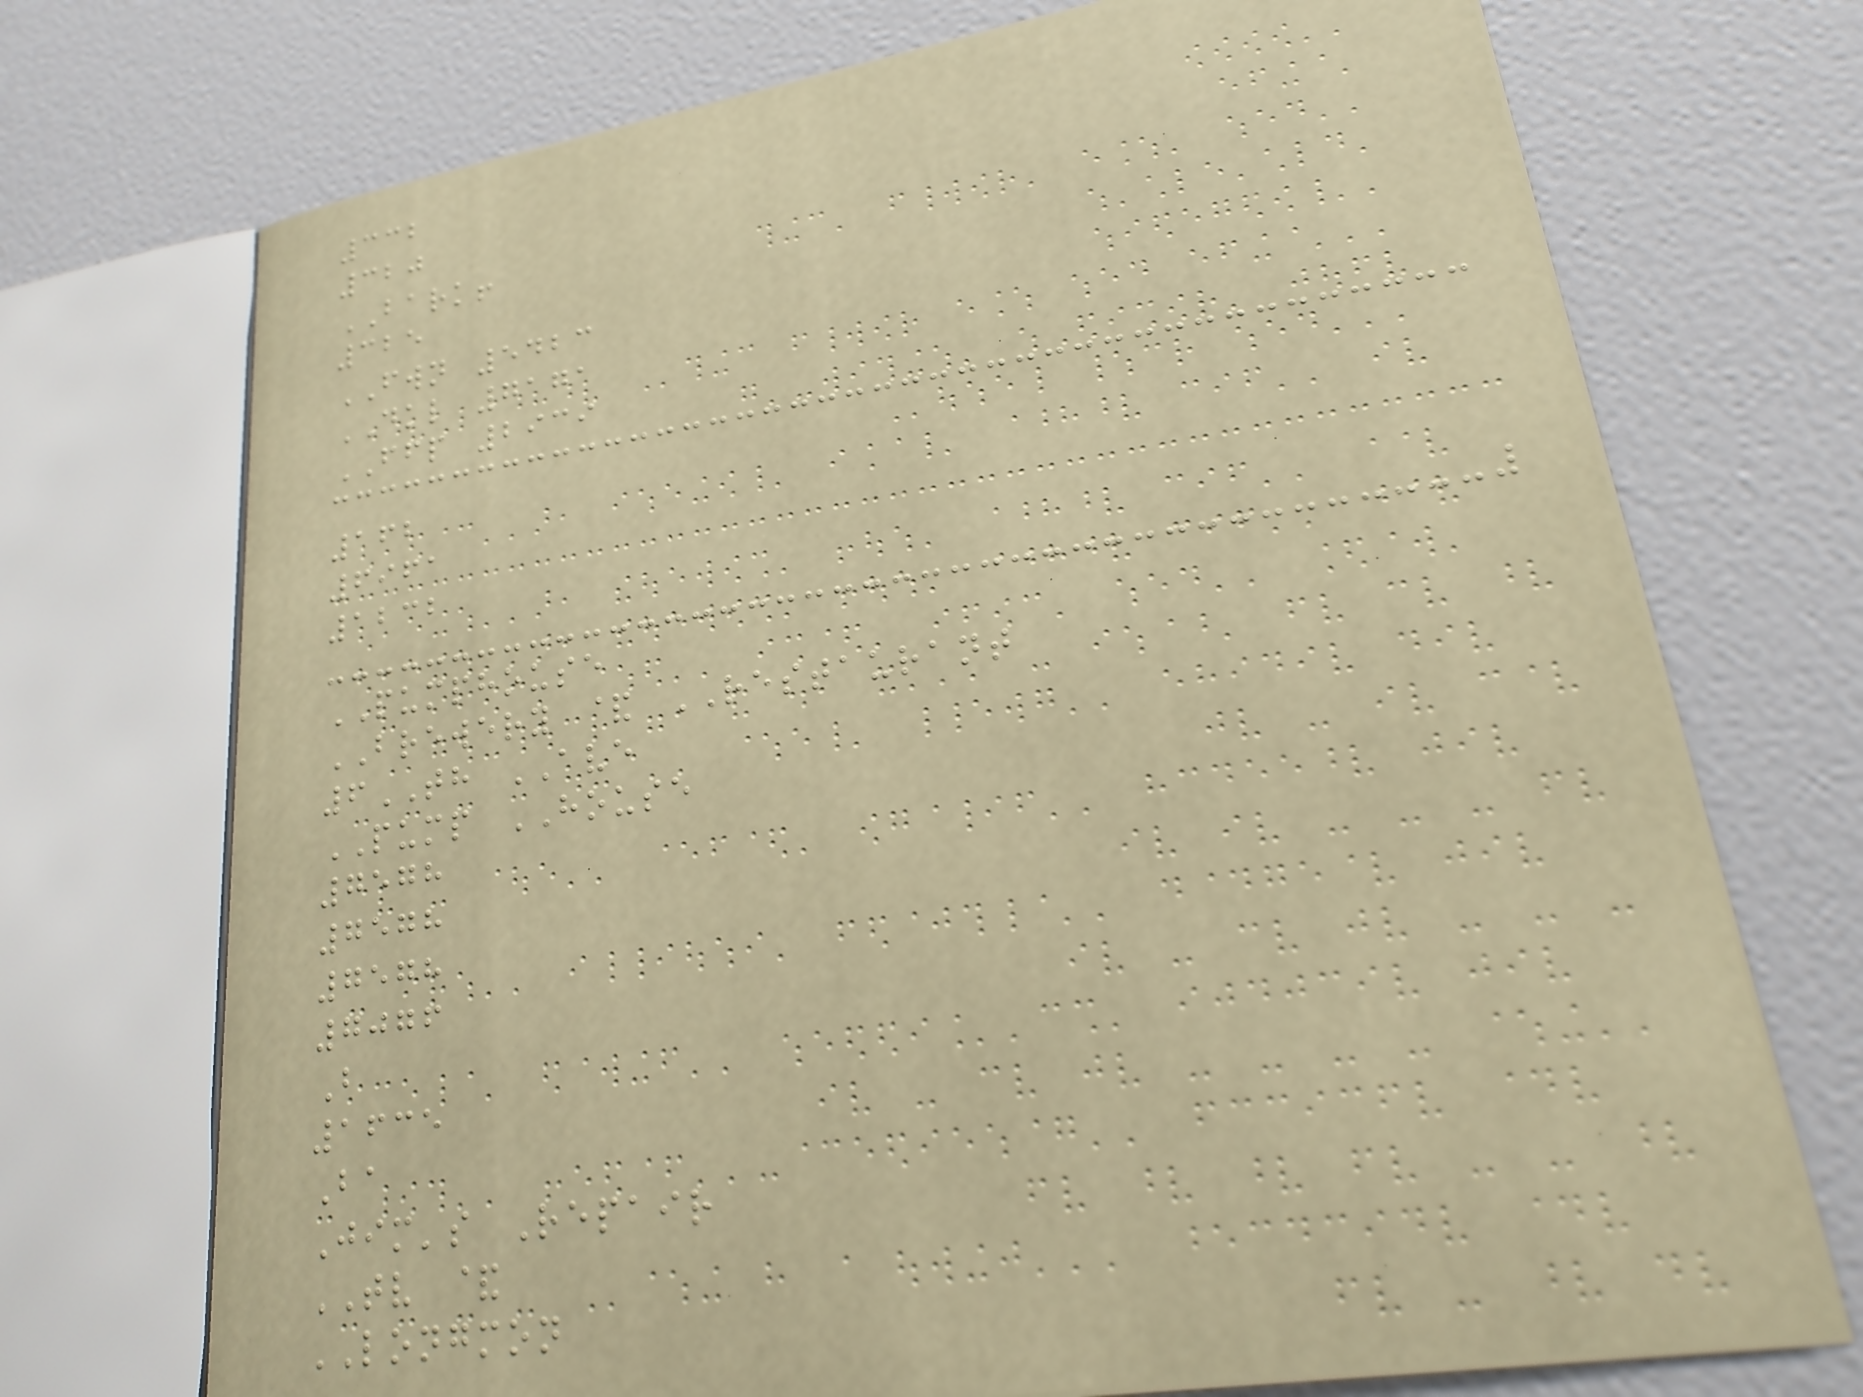332
320
BARK!
325
FWN 5423
DKL 7171
FFP 2939
162
6961
1232
PUMPHOUSE
BREWERY & RESTAURANT
6TH AVE
PUMP HOUSE
7578
7578
7578
7076
B
1635
Ba
Jim's Repair
TV &
LONGMON
